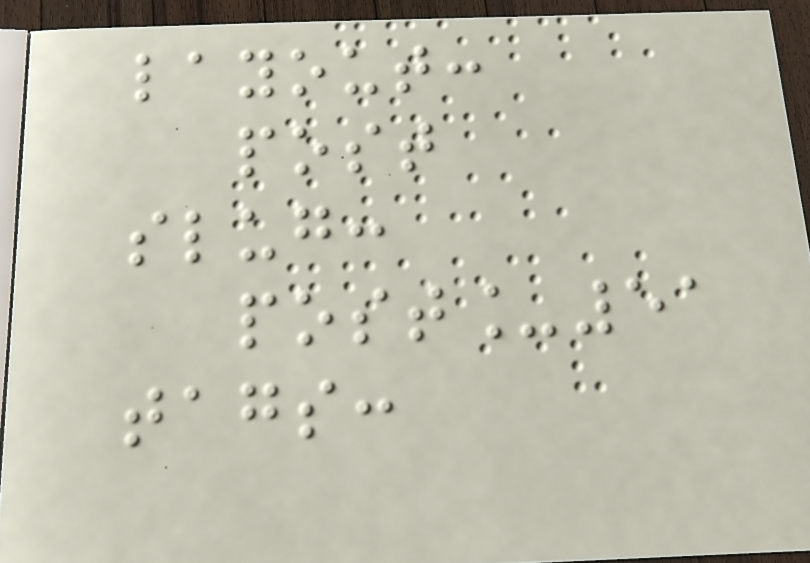layout:
post
slug:
post_51
tags:
